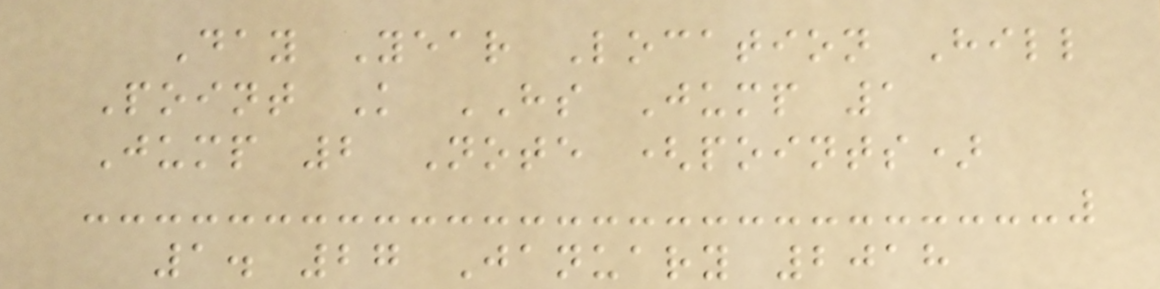Day Year Location Hill
Point K HS Jump 1
Jump 2 Note (points)
1. 27 January 2018
